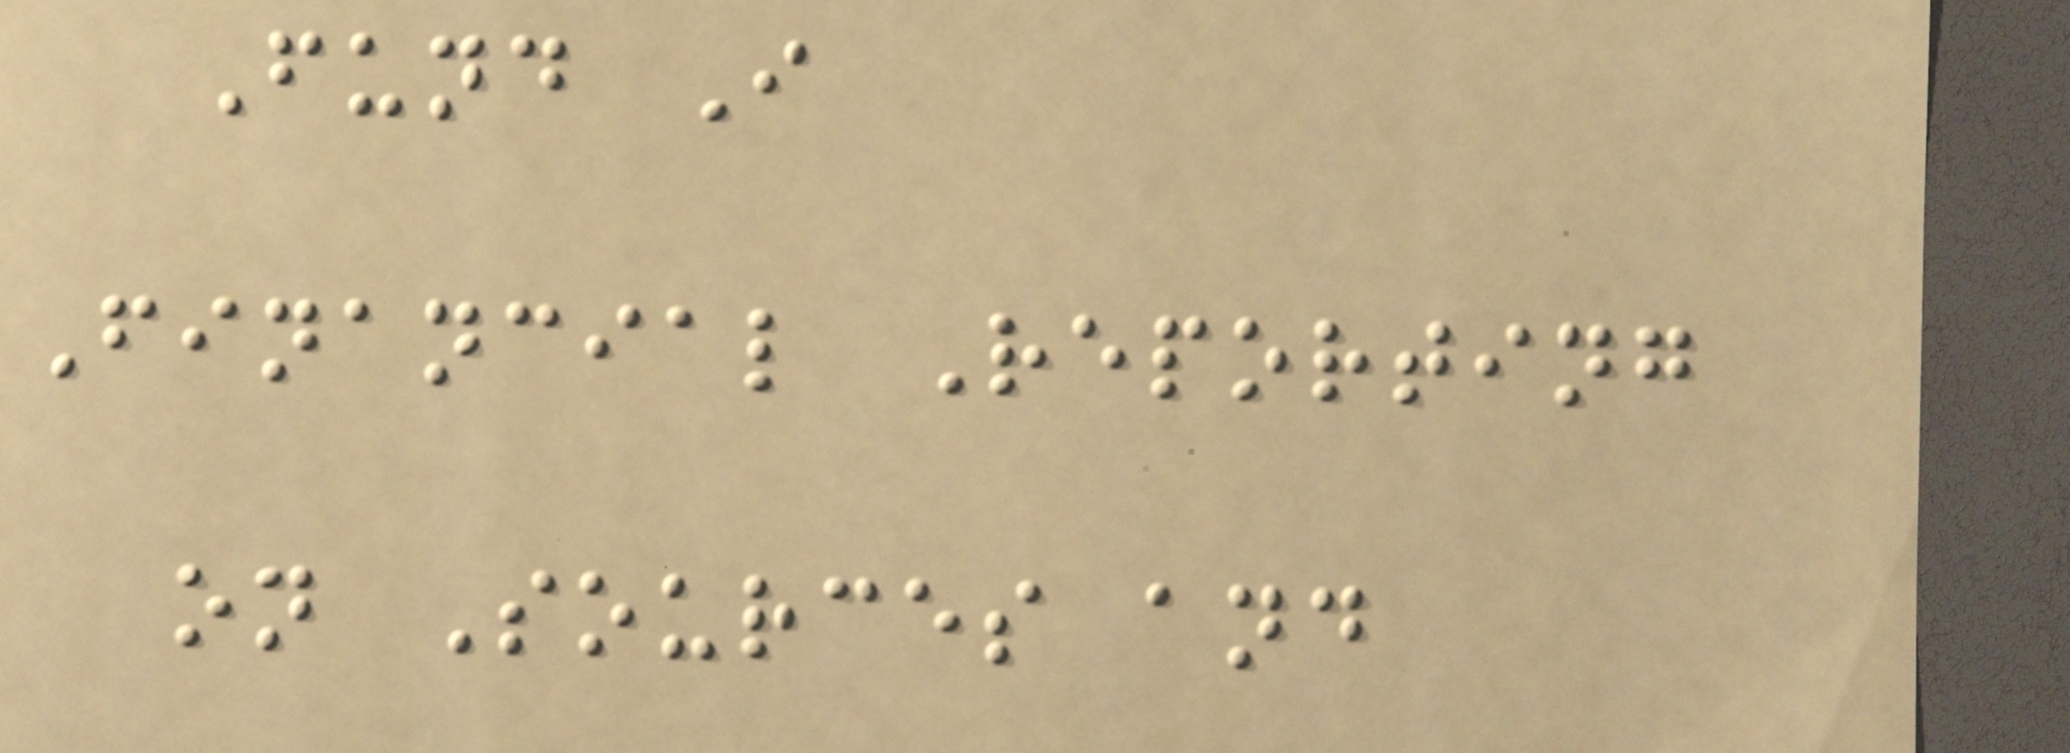Fund I
Financial Reporting
on Sources and
